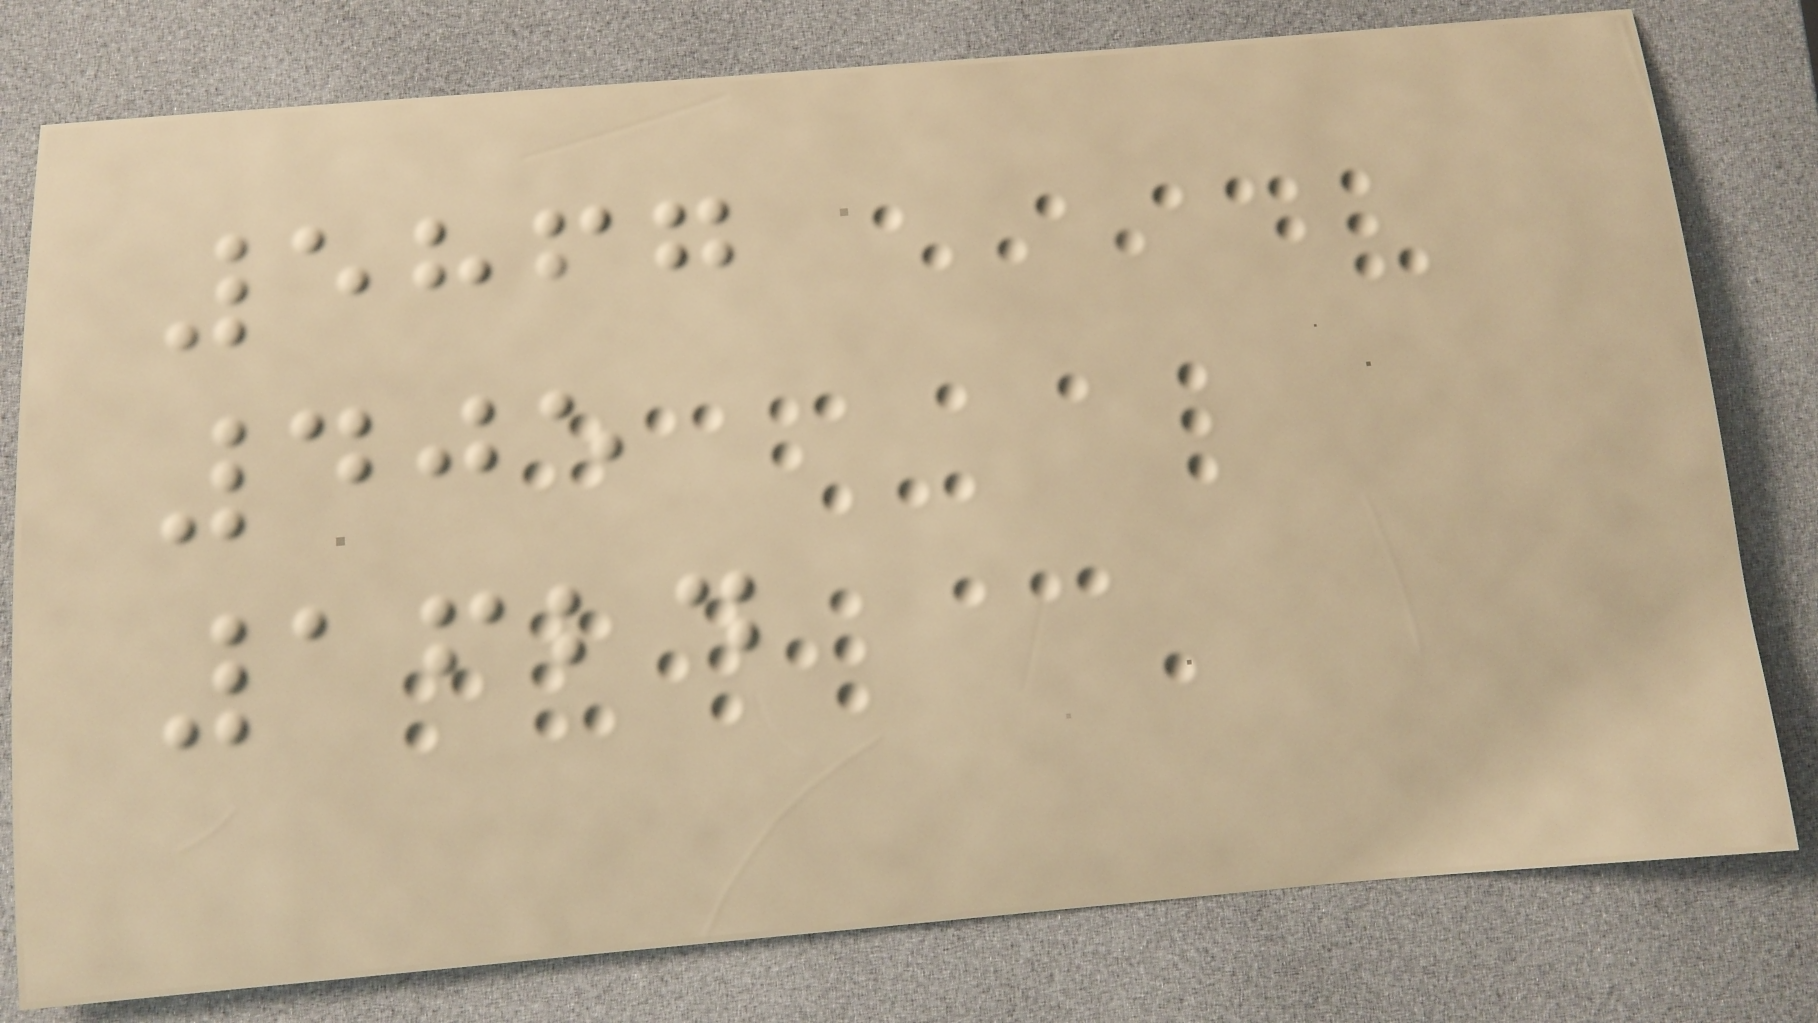5867
405
1624
